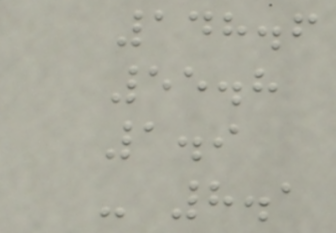148.6
55.8
1.9
- 8.1
